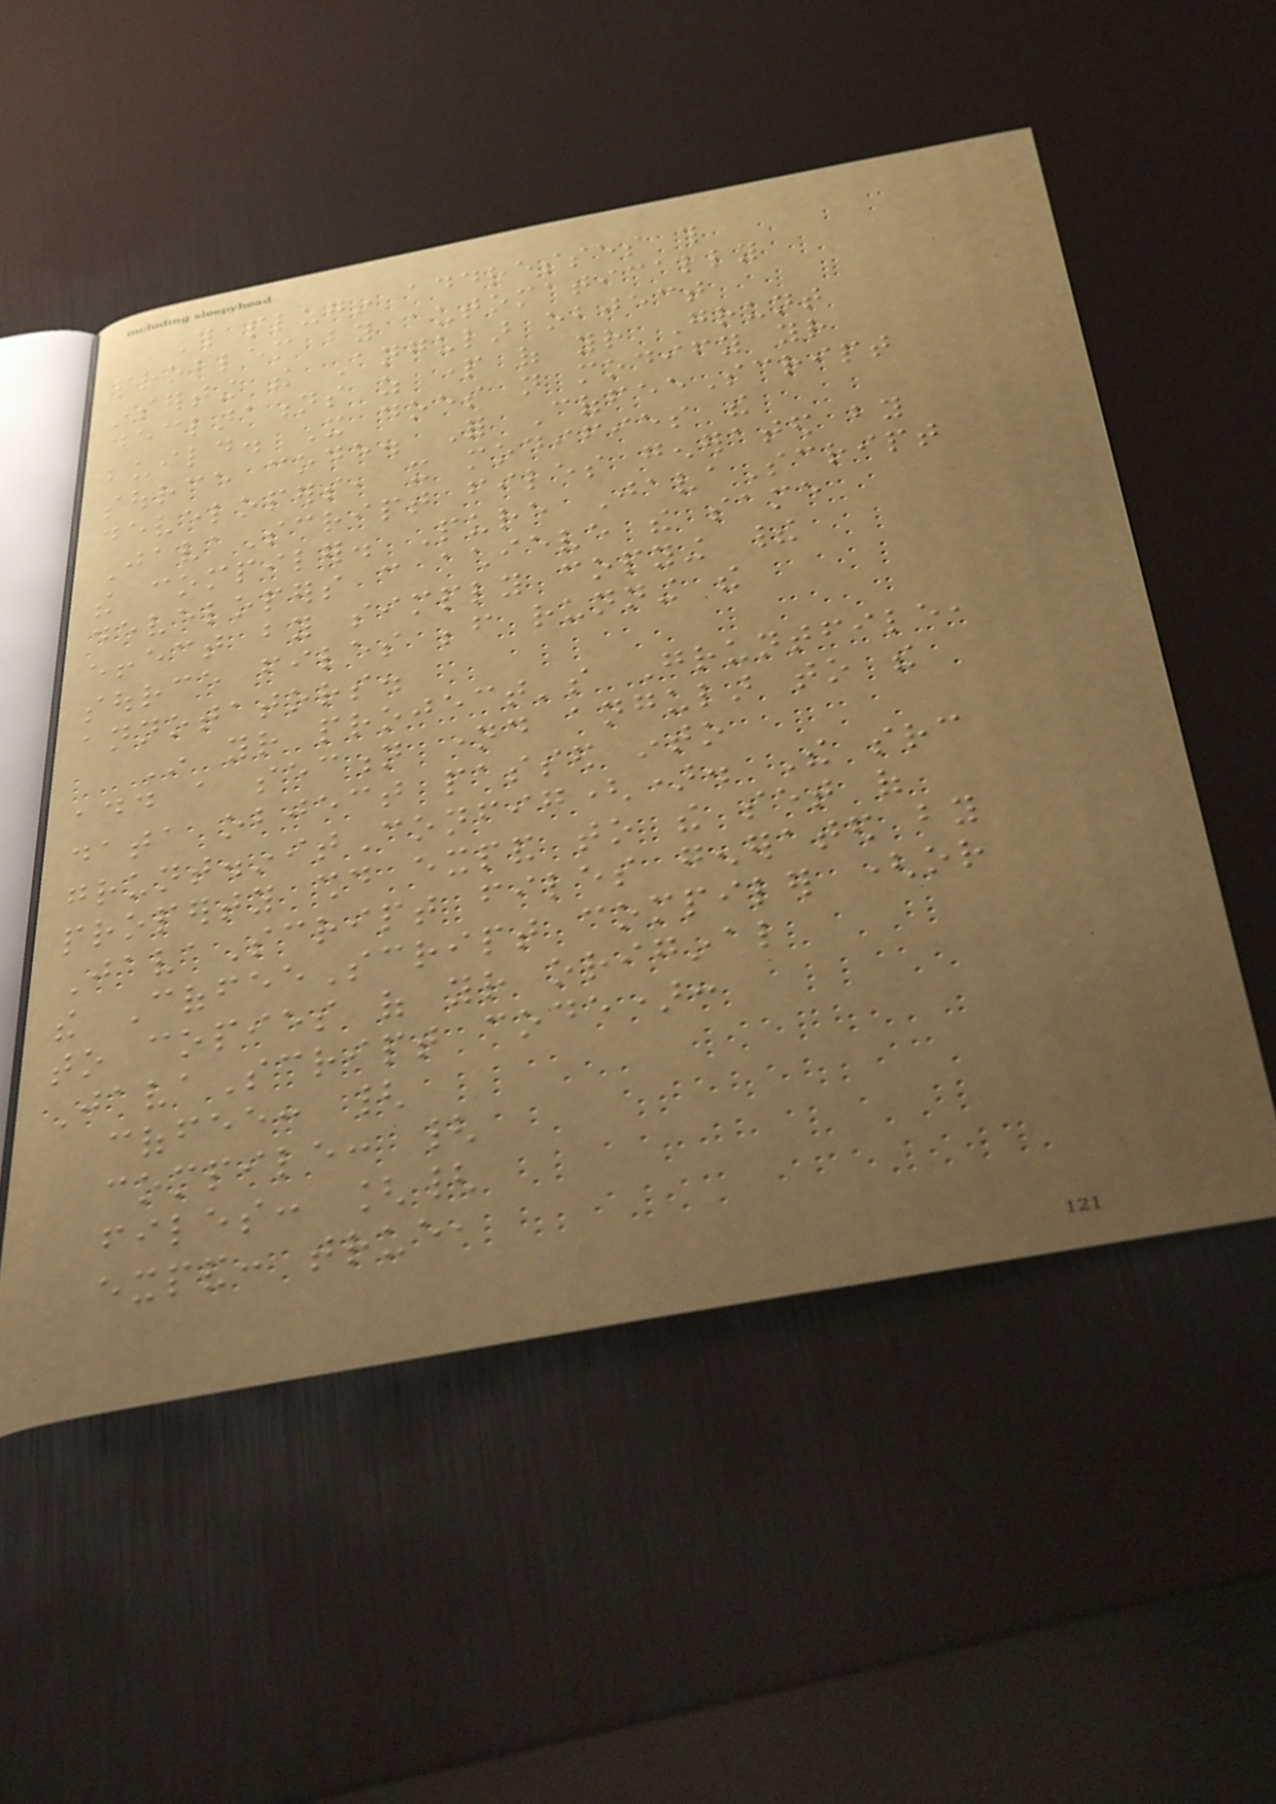This plugin addresses this
problem by automatically
inserting the Angular object
declarations as part of your Grunt
build. It does not modify your
source code. For CoffeeScript
developers, it modifies the
JavaScript files generated by
the compiler. Pure JavaScript
developers can achieve the same
effect by simply copying their
source files before running the
annotators.
In your project's Gruntfile,
add a section named angular to the
data object passed into
grunt.initConfig(). The src
property should expand to the set of
JavaScript files generated by
the CoffeeScript compiler (or
to copies of your original
JavaScript code):
coffee: {
compile: {
files: [{
expand: true,
